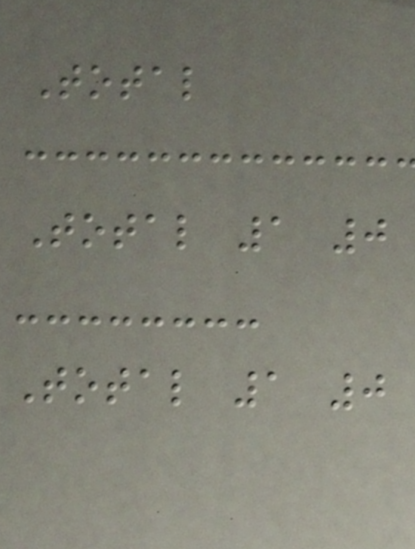Total
Total 1 0
Total 1 0
